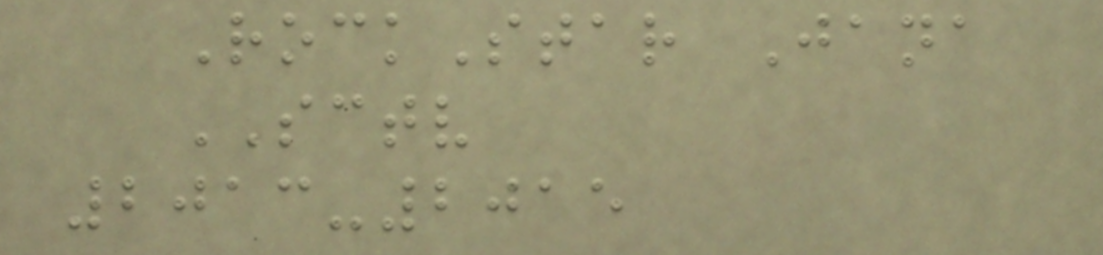RockStar Jana
SCTV
2013-2015
